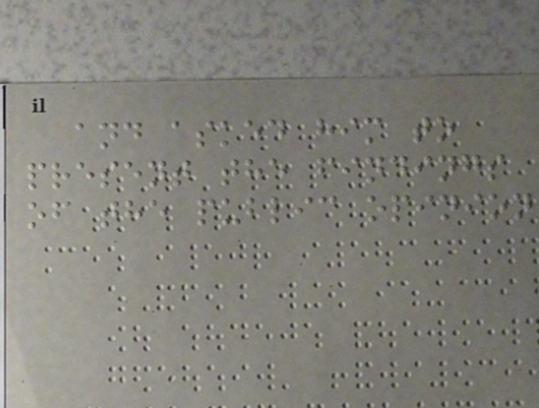and asked him to
present the findings
of the public opinion
